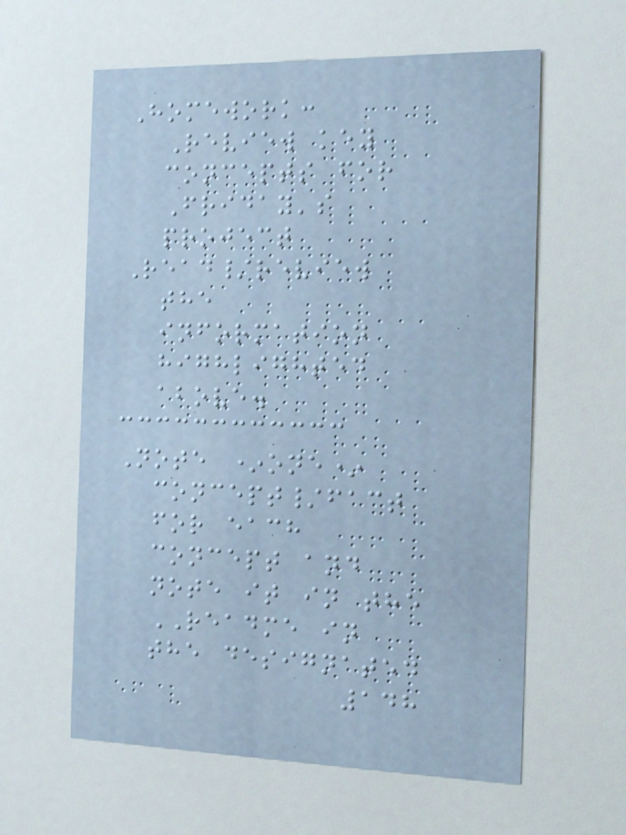Homework:
Review key
concepts for
Friday's
project
Read/review
the
information
highlighted
above.
Note *one*
concept/fact
for each
concept and
note it in the
README in
the designated
148
